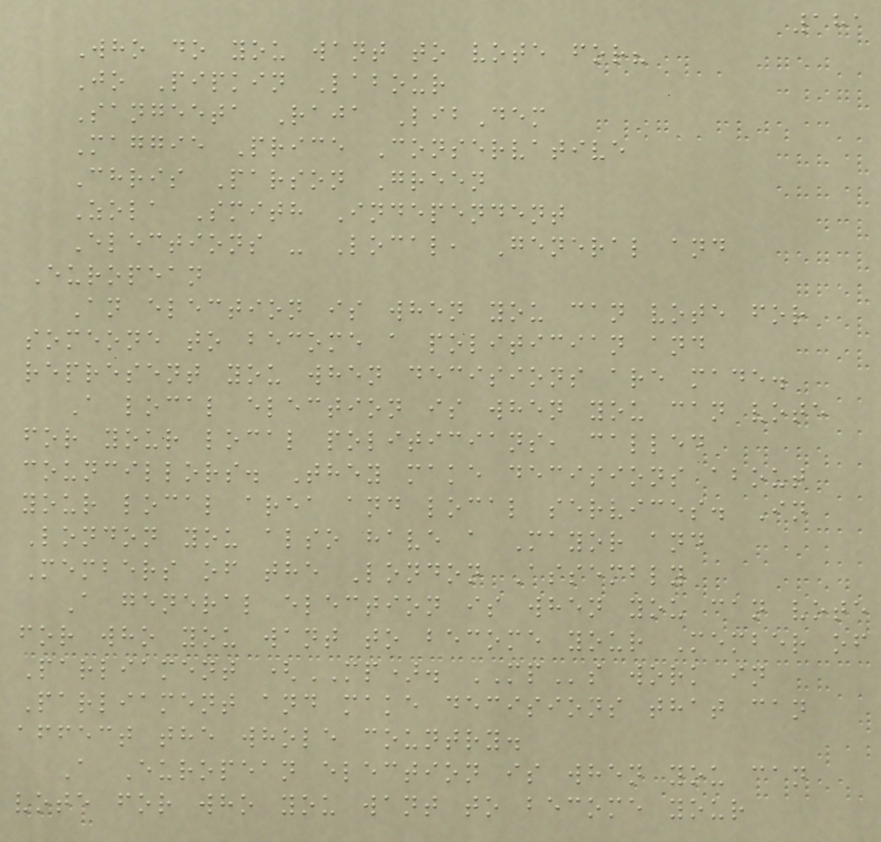181
Who do you want to vote for?
Jo Pipkin Labour
Sangeeta Raja LibDem
Maggie Price Conservative
Chris Parson Green
Zola Smith Independent
Elections - Local, General and
European
An election is when you can vote for
someone to become a politician and
represent you when decisions are made.
A local election is when you can vote
for your local politicians, called
councillors. They make decisions about
your local area and local services. In
London you also have a Mayor and
Members of the London Assembly
A general election is when you can vote
for who you want to become your Member of
Parliament (MP). MPs work in
Parliament and make decisions that can
affect the whole country.
A European election is when you can
vote for who you want to become your
